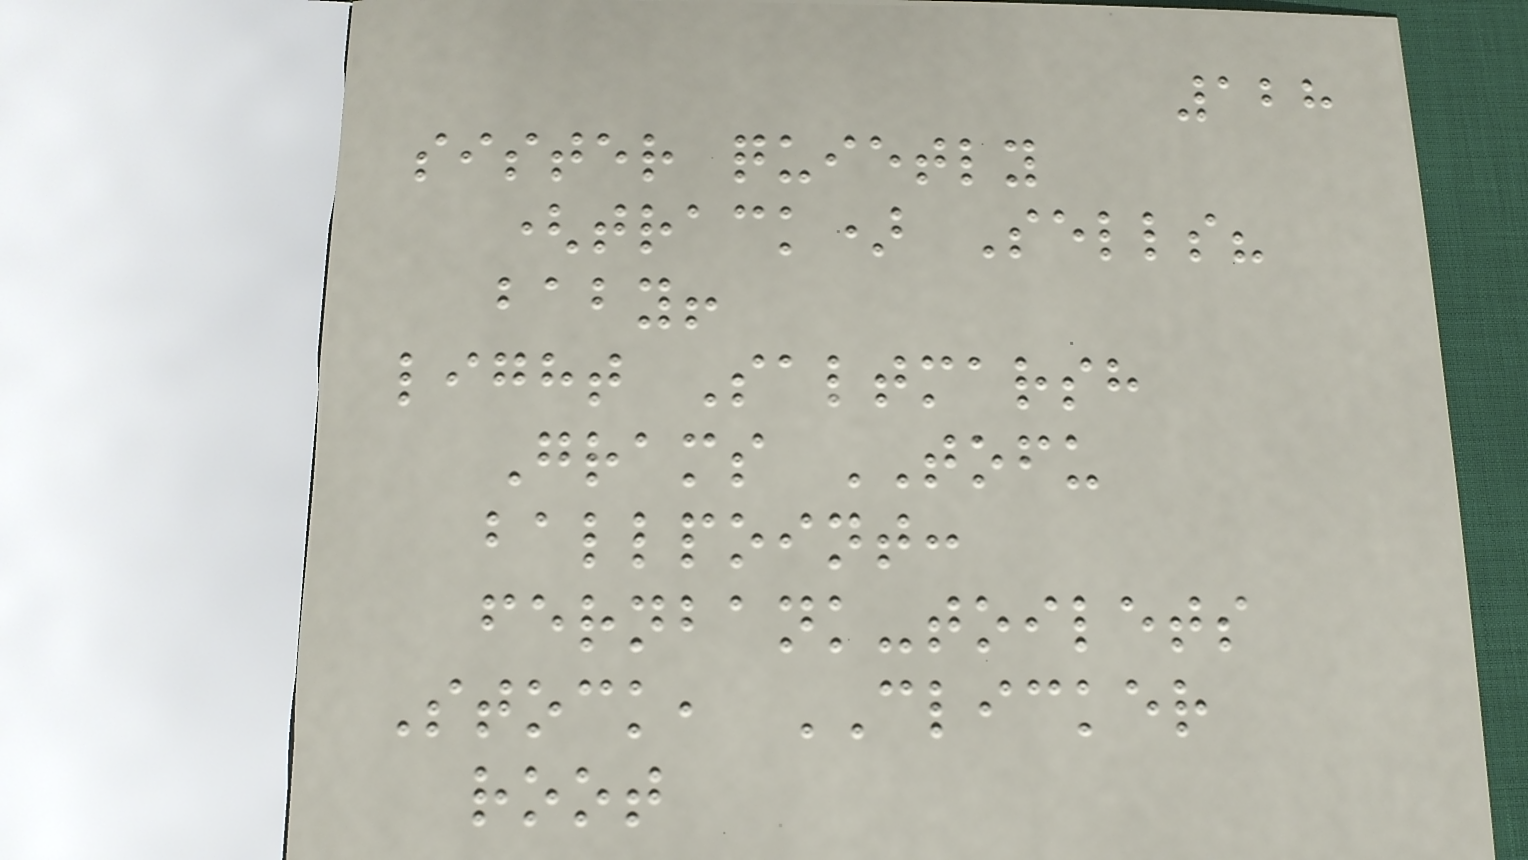128
sister quietly
(track) Sells?
baby!
light Saltmarsh
Grams TOFU
ballpoint:
fernbank-toilets
Stock, CLICKER
root
